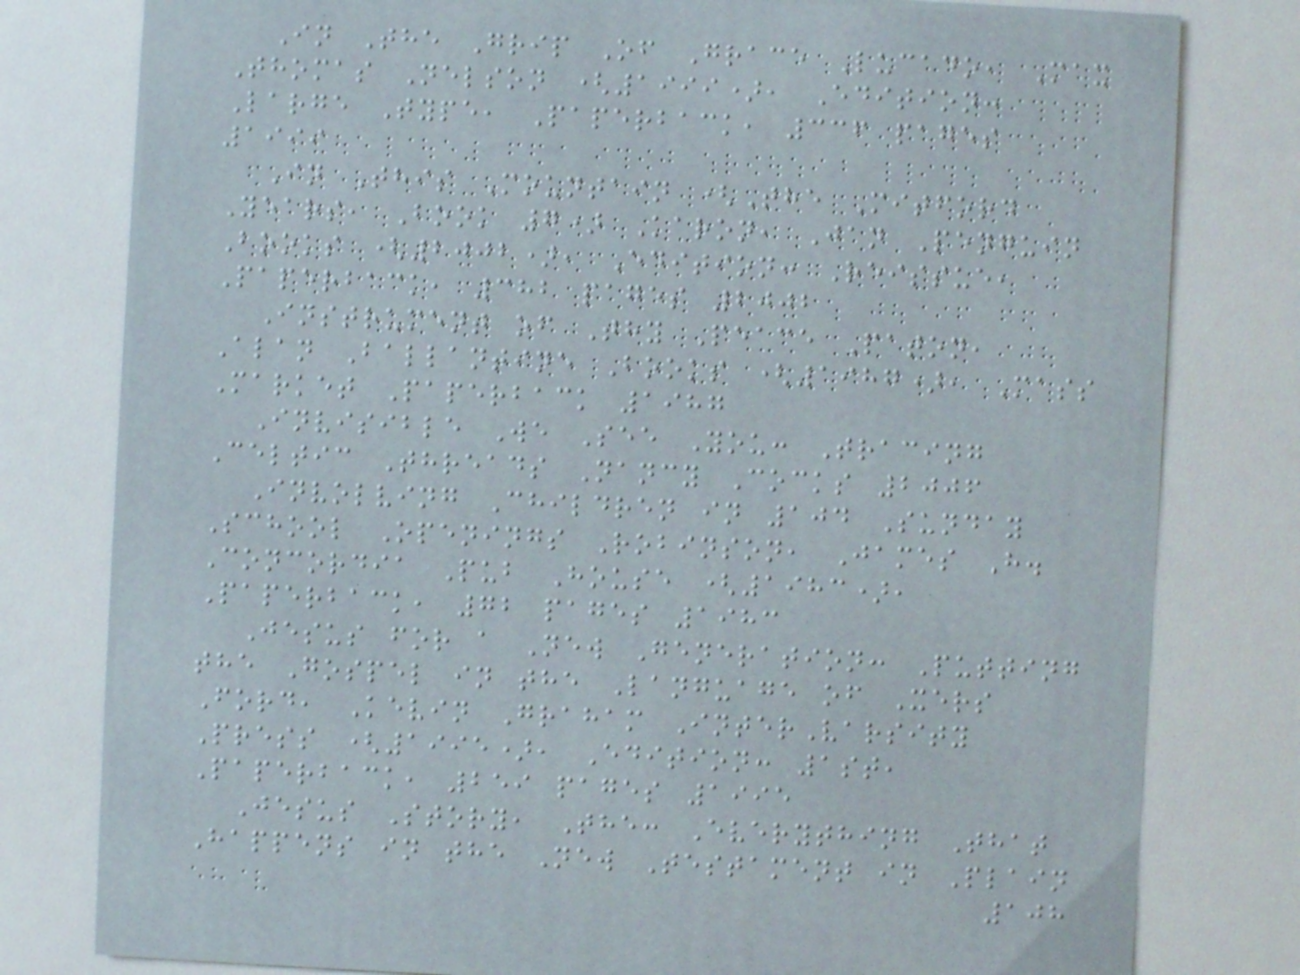In The Grip Of Grace Lucado, Max
Thomas Nelson (1999), Edition:
Large Type, Paperback, 336 pages
1999
In This Mountain (The Mitford
Years, Book 7) Karon, Jan Penguin
Books (2002), Edition: Reissue,
Paperback, 382 pages 2002
Instrument of Thy Peace Paton,
Alan Ballantine Books (1987), Mass
Market Paperback 1987
Invisible We See You: Tracing
Celtic Threads Nancy Cocks 2006
Involving Children in 104 Sunday
School Openings Robinson, James H.
Concordia Pub House (1983),
Paperback, 72 pages 1983
Jesus for a New Generation: Putting
the Gospel in the Language of Xers
Ford, Kevin Graham InterVarsity
Press (1995), Edition: 1st,
Paperback, 259 pages 1995
Jesus Story, The: Everything That
Happens in the New Testament in Plain
108
